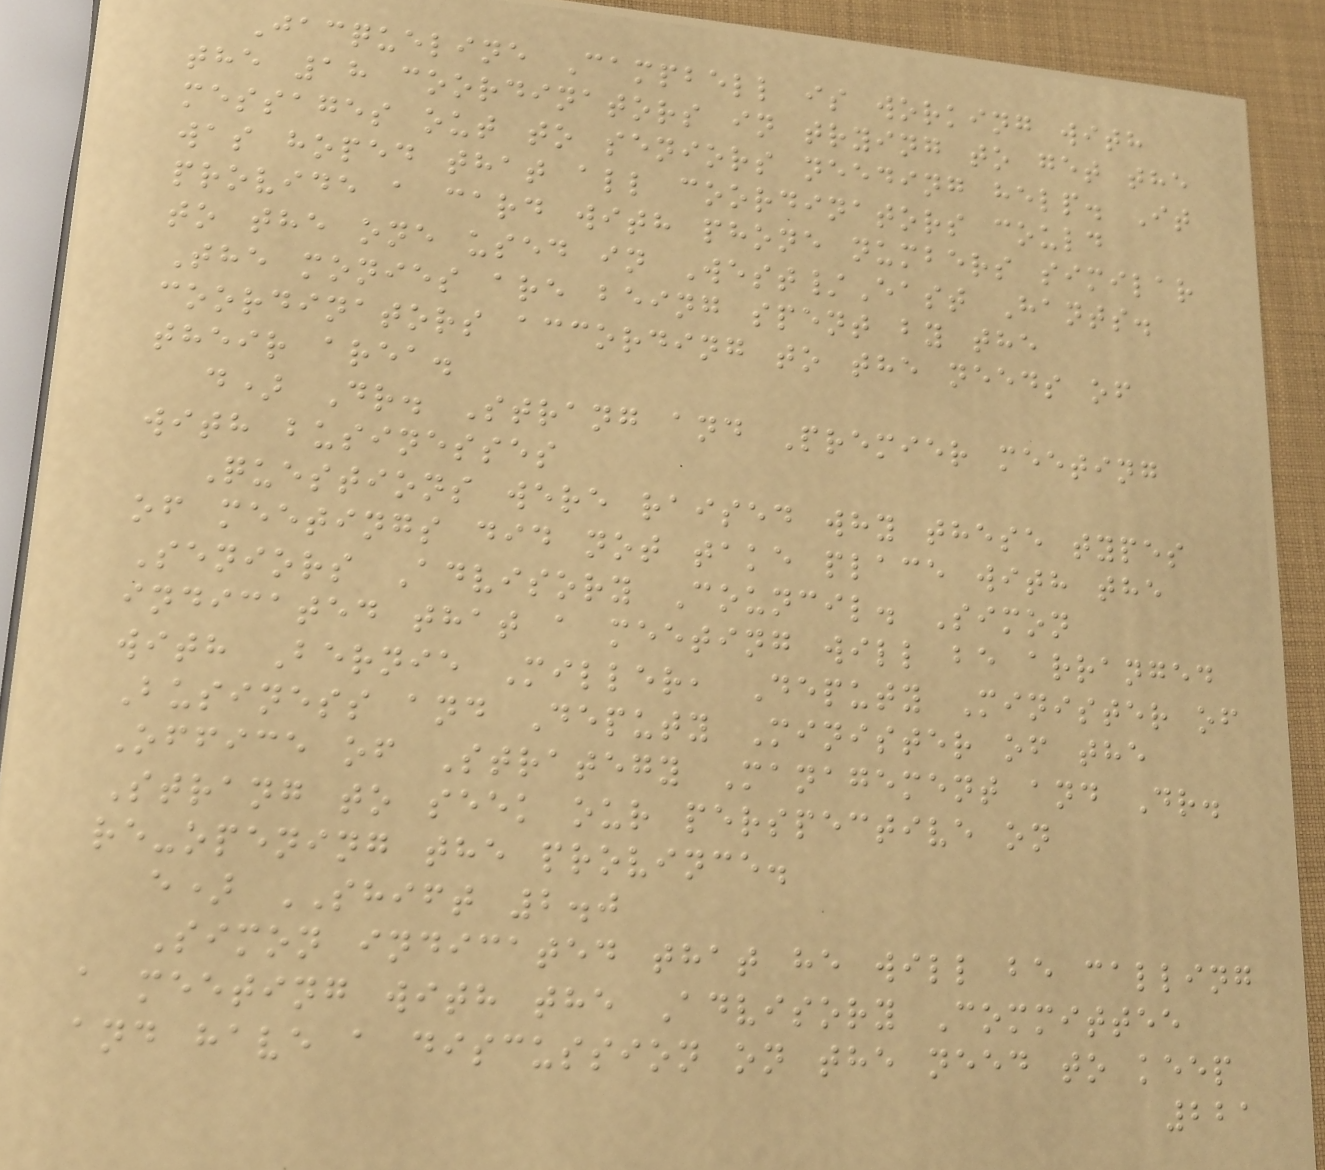Jacqueline Campbell is working with
the 18 coordinators in trying to get the
messages out to seniors needing help. It
was hoped that all coordinators could
provide a card with phone numbers similar
to the one used in West/East Hants.
The monies are being spent by the
coordinators according to the needs of
their area.
d) Dr. Strang and Premier meeting
with businesses
Questions were raised why these types
of meetings did not take place with the
Seniors Advisory Council. Simon
indicated that a meeting will be arranged
with Bernie Miller, Deputy Minister of
Business and Deputy Minister of the
Office of Strategy Management and Dr.
Strang to seek our perspective on
re-opening the province.
e) SHIFT 2.0
Simon indicated that he will be calling
a meeting with the Advisory Committee
and have a discussion on the need to keep
221
